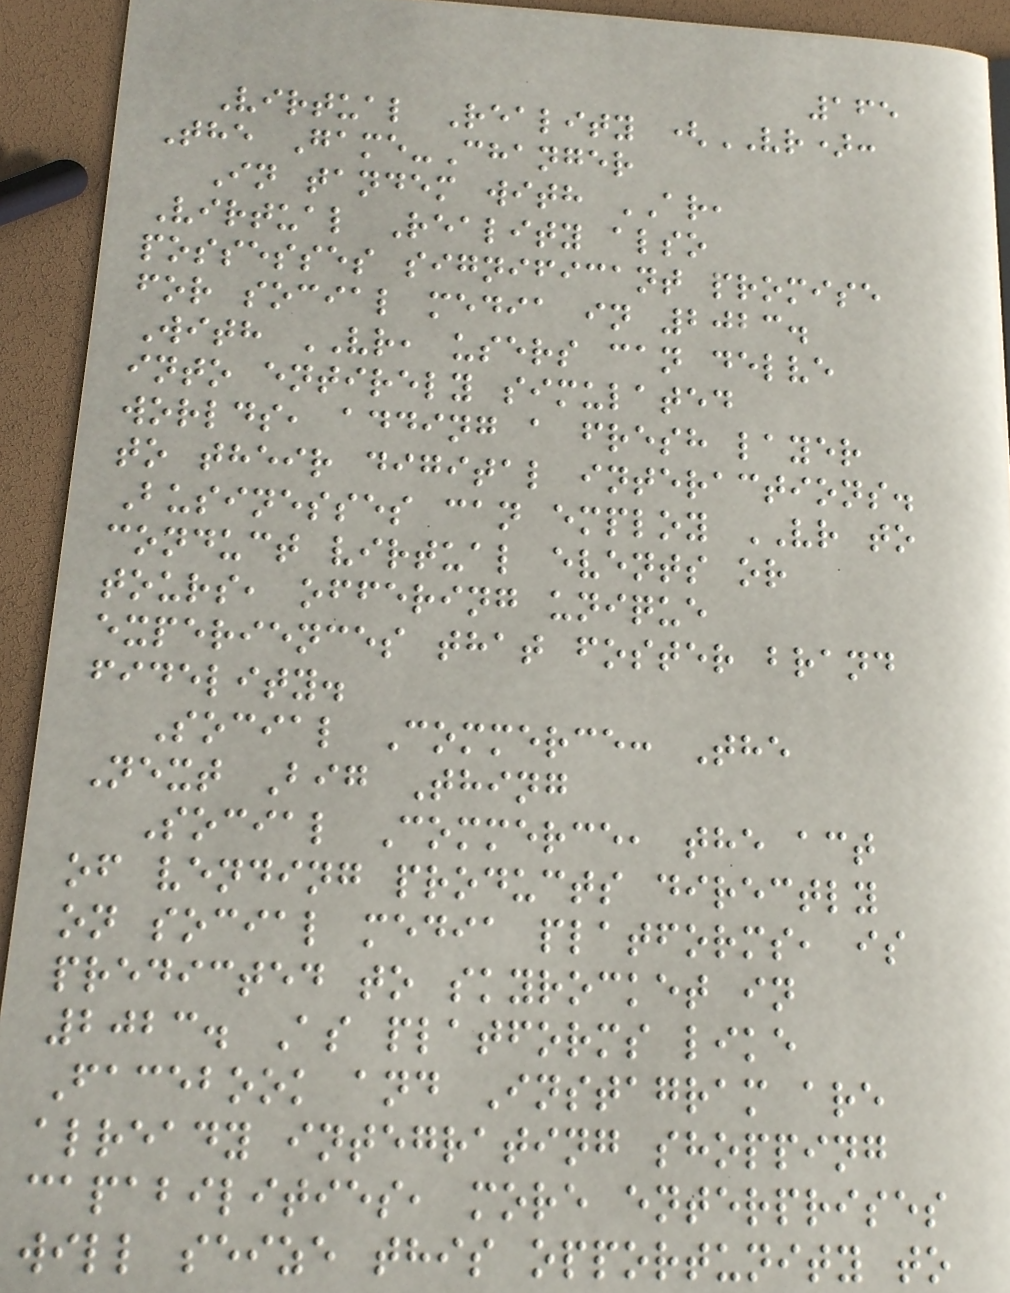165
Virtual Reality (VR):
The Game-Changer
In tandem with AR,
Virtual Reality also
possesses significant promise
for social media in 2023.
With VR, users can delve
into entirely simulated
worlds, adding a fresh layer
to their digital interactions.
Businesses can employ VR to
conduct virtual events or
tours, offering unique
experiences that foster brand
fidelity.
Social Commerce: The
Next Big Thing
Social Commerce, the act
of vending products directly
on social media platforms, is
predicted to skyrocket in
2023. As platforms like
Facebook and Instagram are
already integrating shopping
capabilities, more enterprises
will seize this opportunity to
